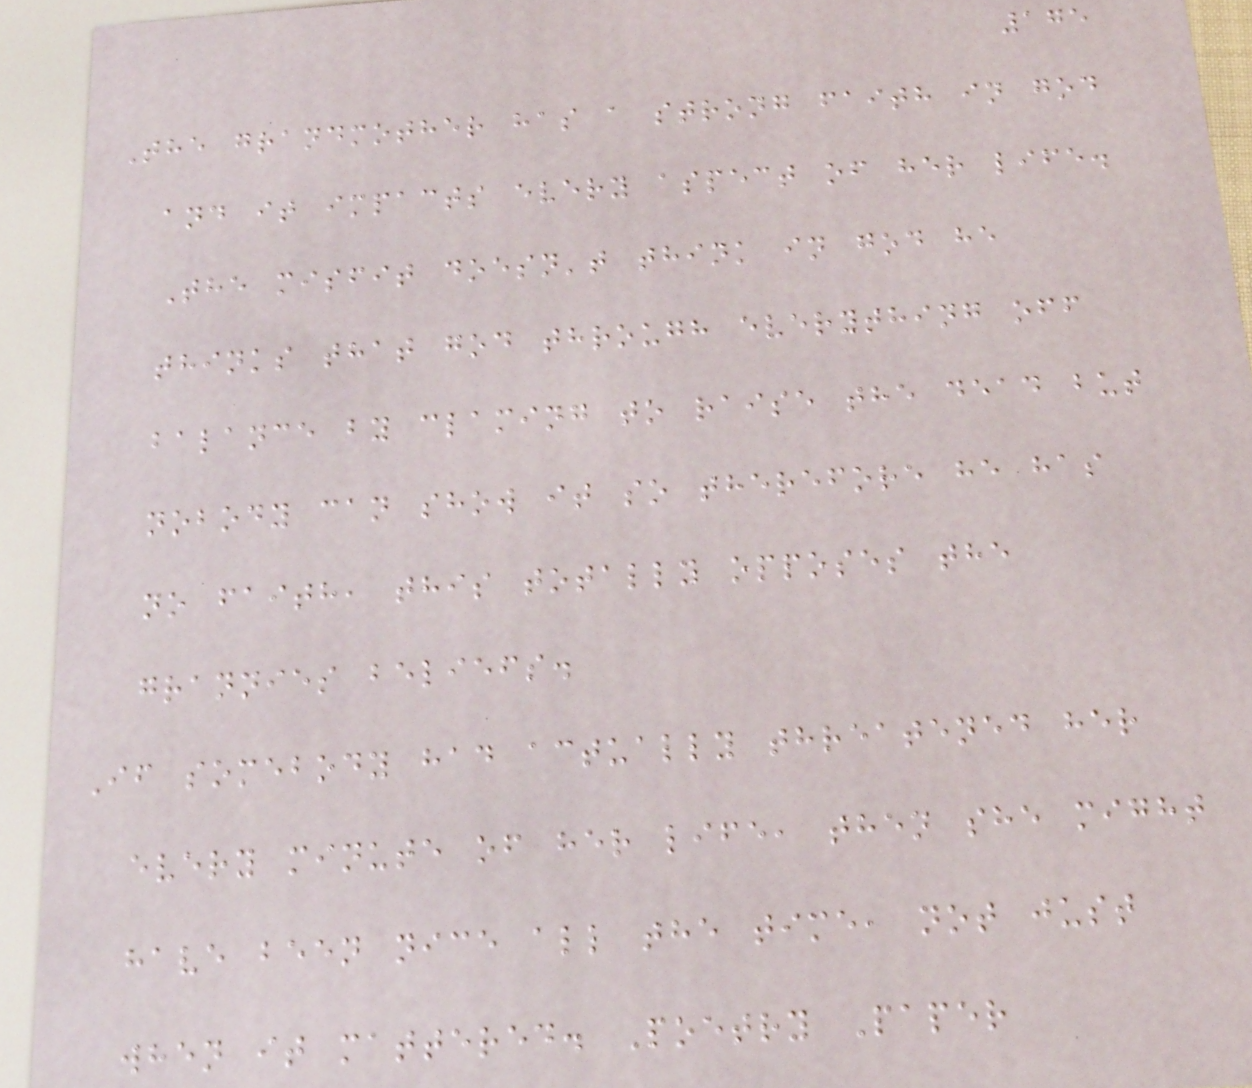175
The grandmother has a strong faith in god
and it impacts every aspect of her life.
The misfit doesn't think in god he
thinks that god through everything off
balance by claming to raise the dead but
nobody can show it so therefore he has
no faith, this totally opposes the
grannies beliefs.
If somebody had actually threatened her
every minute of her life, then she might
have been nice all the time, not just
when it mattered. Poetry Paper
